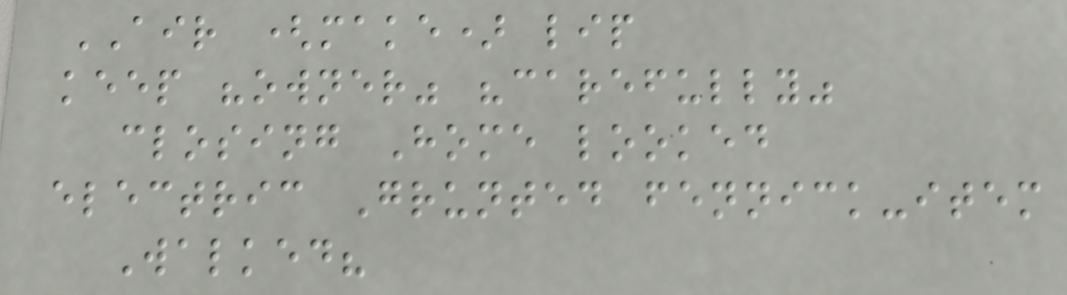AIR (make) lip
keep "owner" "carefully"
closing Home looked
electric Grunted fennick-item
Walked?
